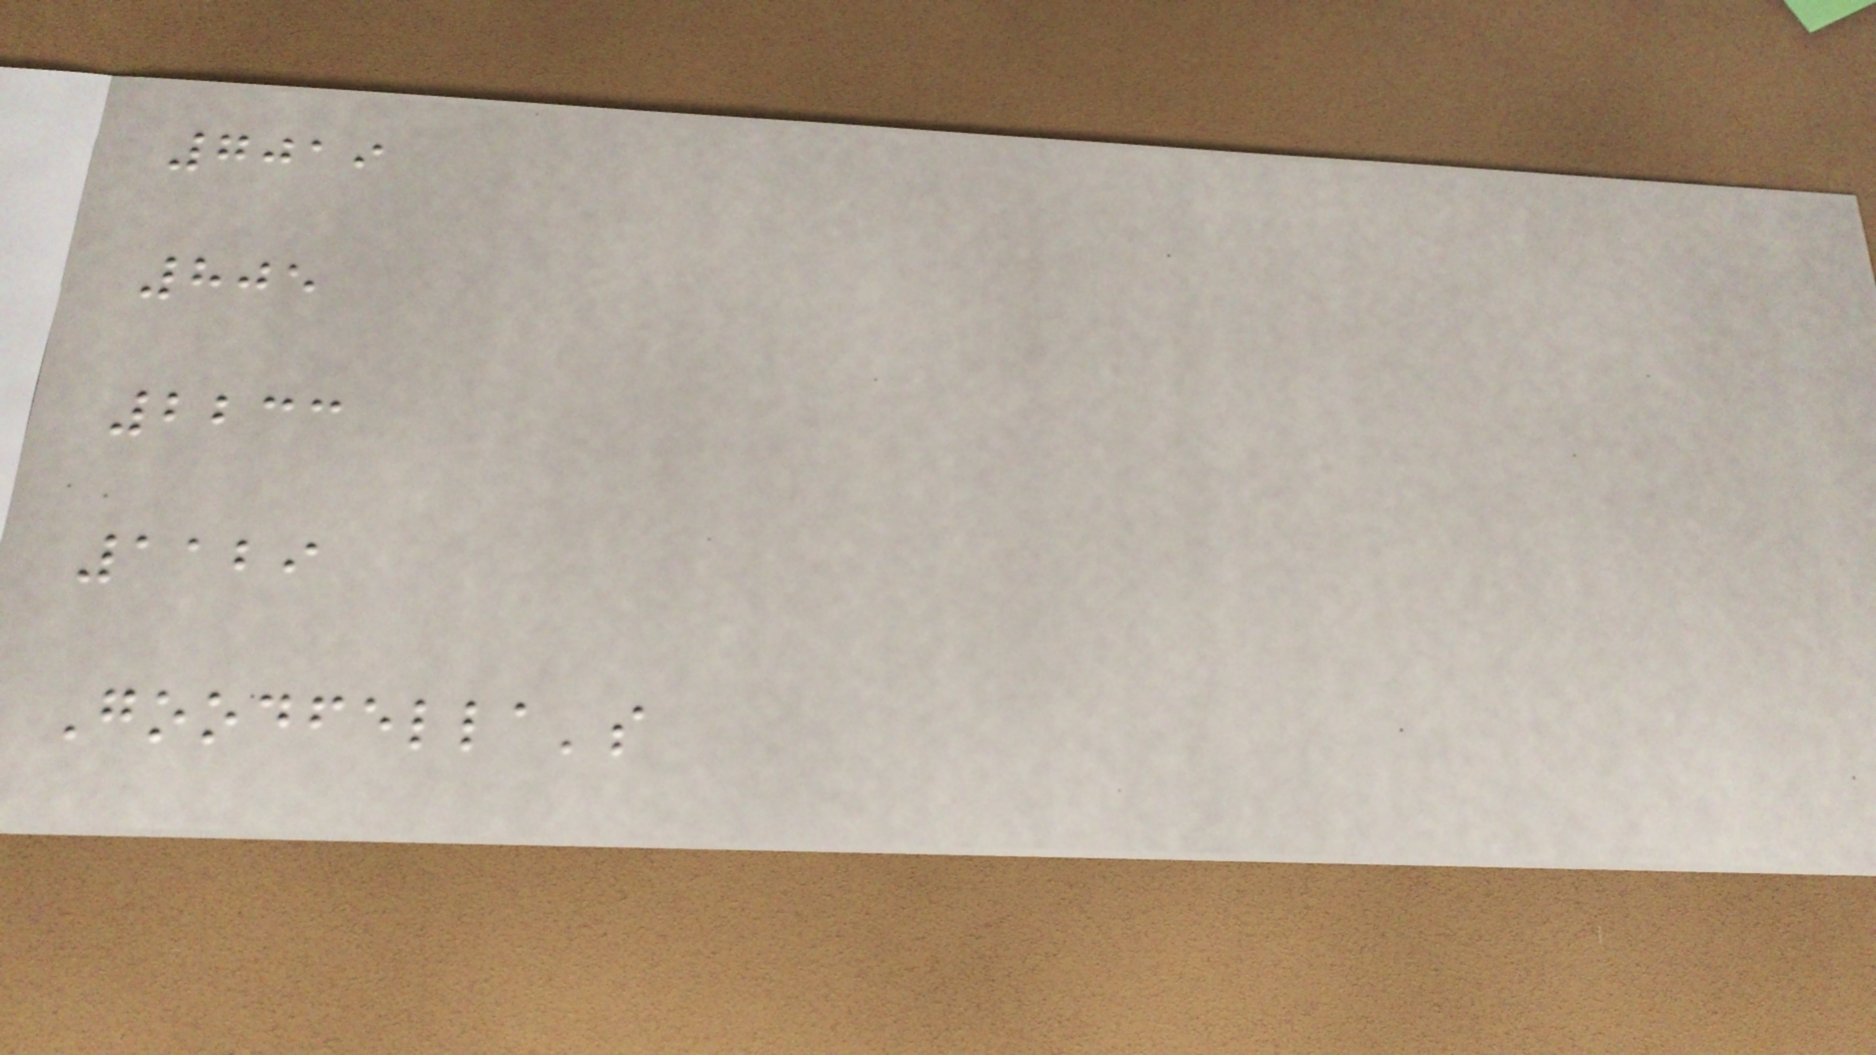7019
805
2233
1129
Goodfella's
